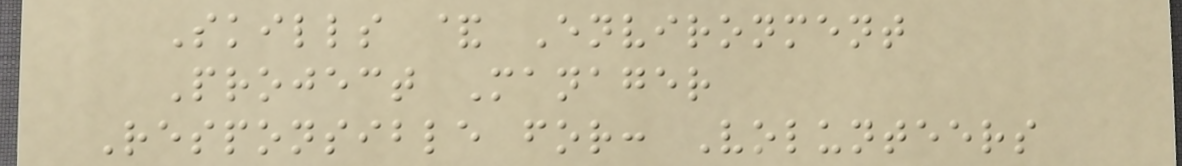Skills & Environment
Project Manager
Responsible for: Volunteers
